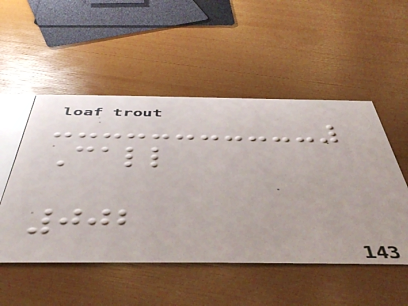Call
002
